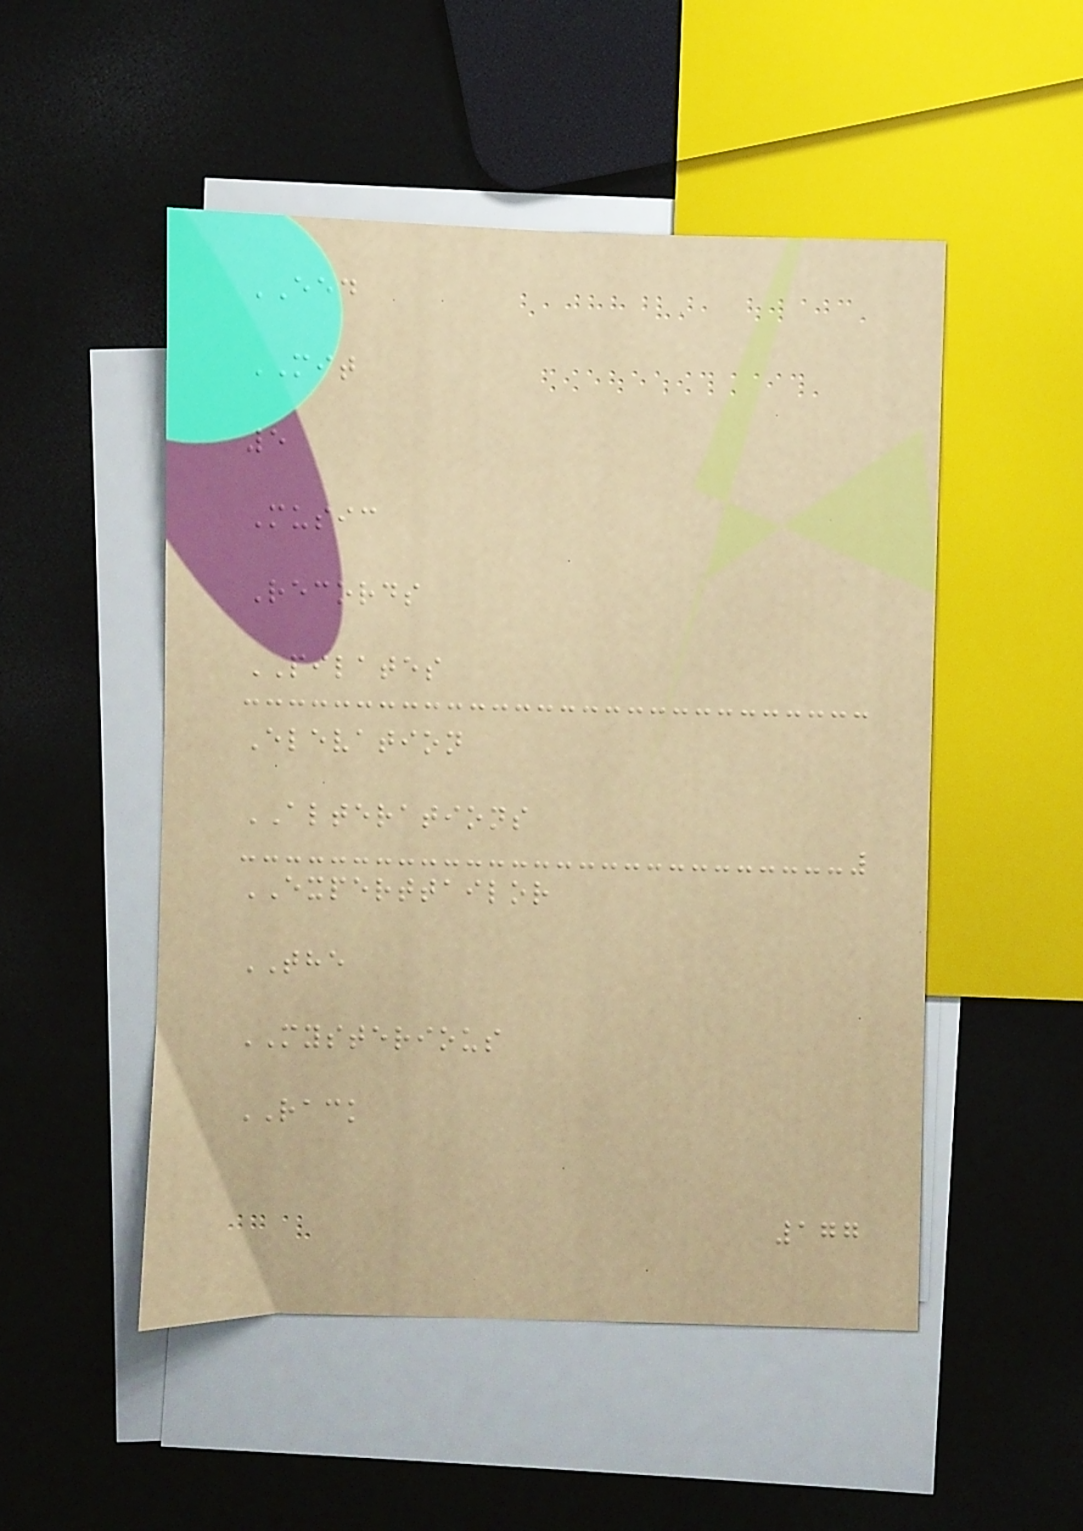EED
MIT
5
Music
Records
PILATES
Elevation
ALTERATIONS
EXPERTTAILOR
THE
MYSTERIOUS
RACK
177
